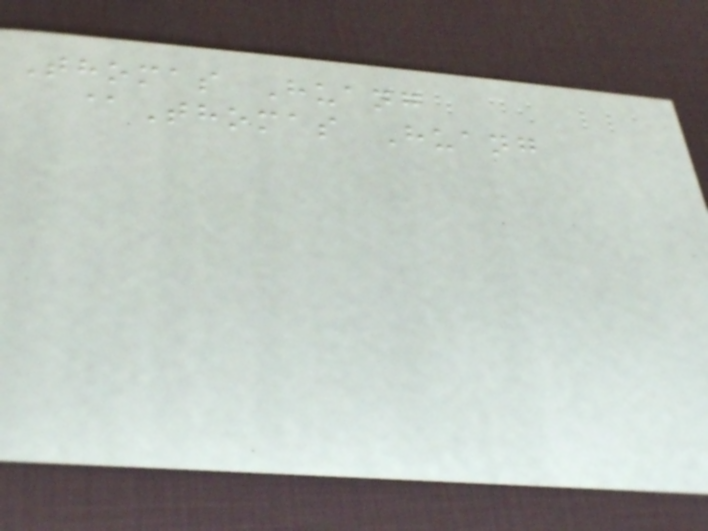Thomas Huang
@Thomas Huang
